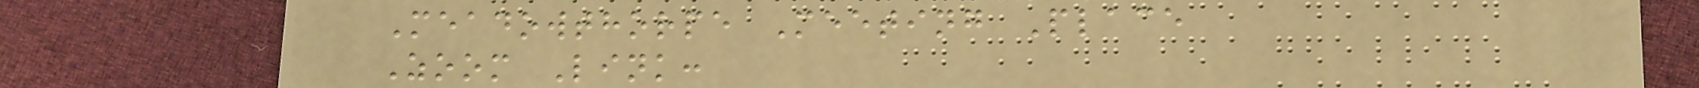Meadowthorpe Meeting Place
Zoom Link:
